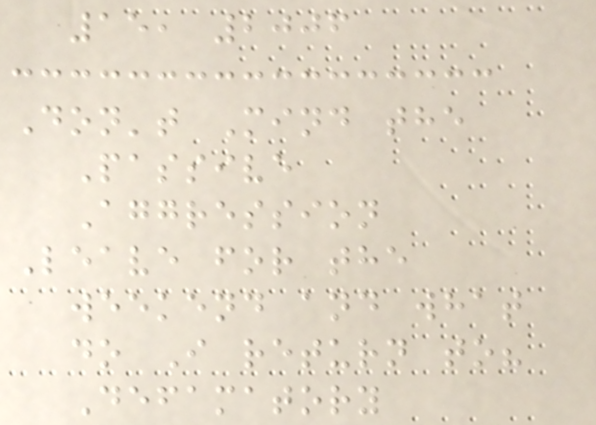15, 2006
Don't Mind the
Passive
Aggression
Leave for the
weekend and what
do I return to?
Defamatory
